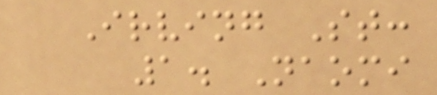Irving St:
1. Naomi
